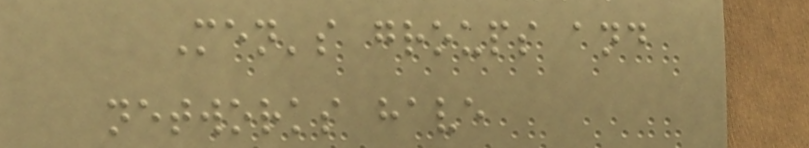Men's groups and
networks have
